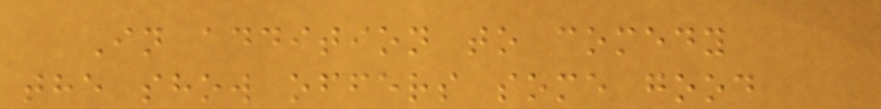In addition to comedy
the show offers some good
